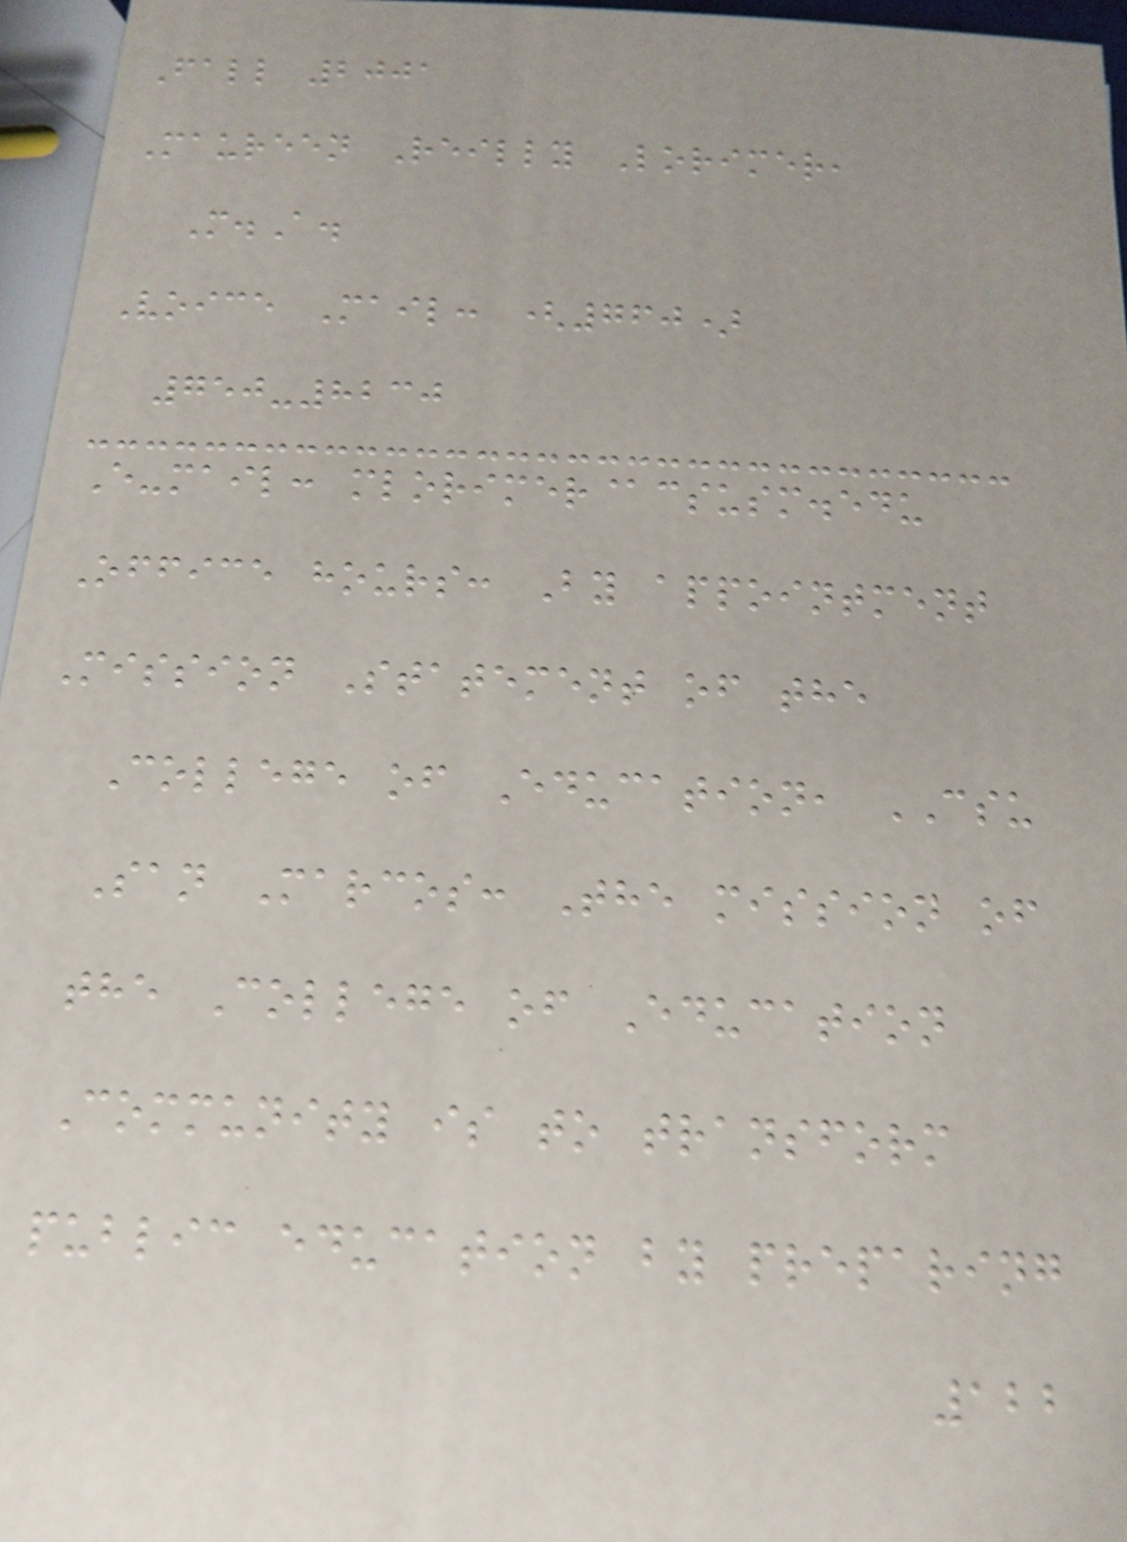Fall 2001
Maureen Reilly Lorimer,
M.A.
Voice Mail: (760)
750-8230
E-mail: mlorimer@csusm.edu
Office hours: By appointment
Mission Statement of the
College of Education, CSU
San Marcos: The mission of
the College of Education
Community is to transform
public education by preparing
122
